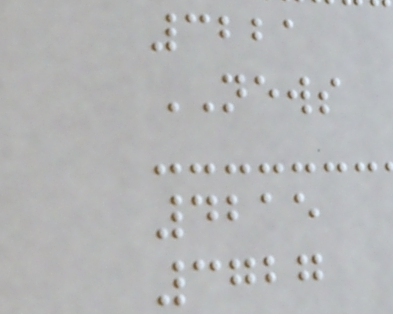3221
NEWS
4215
3727
